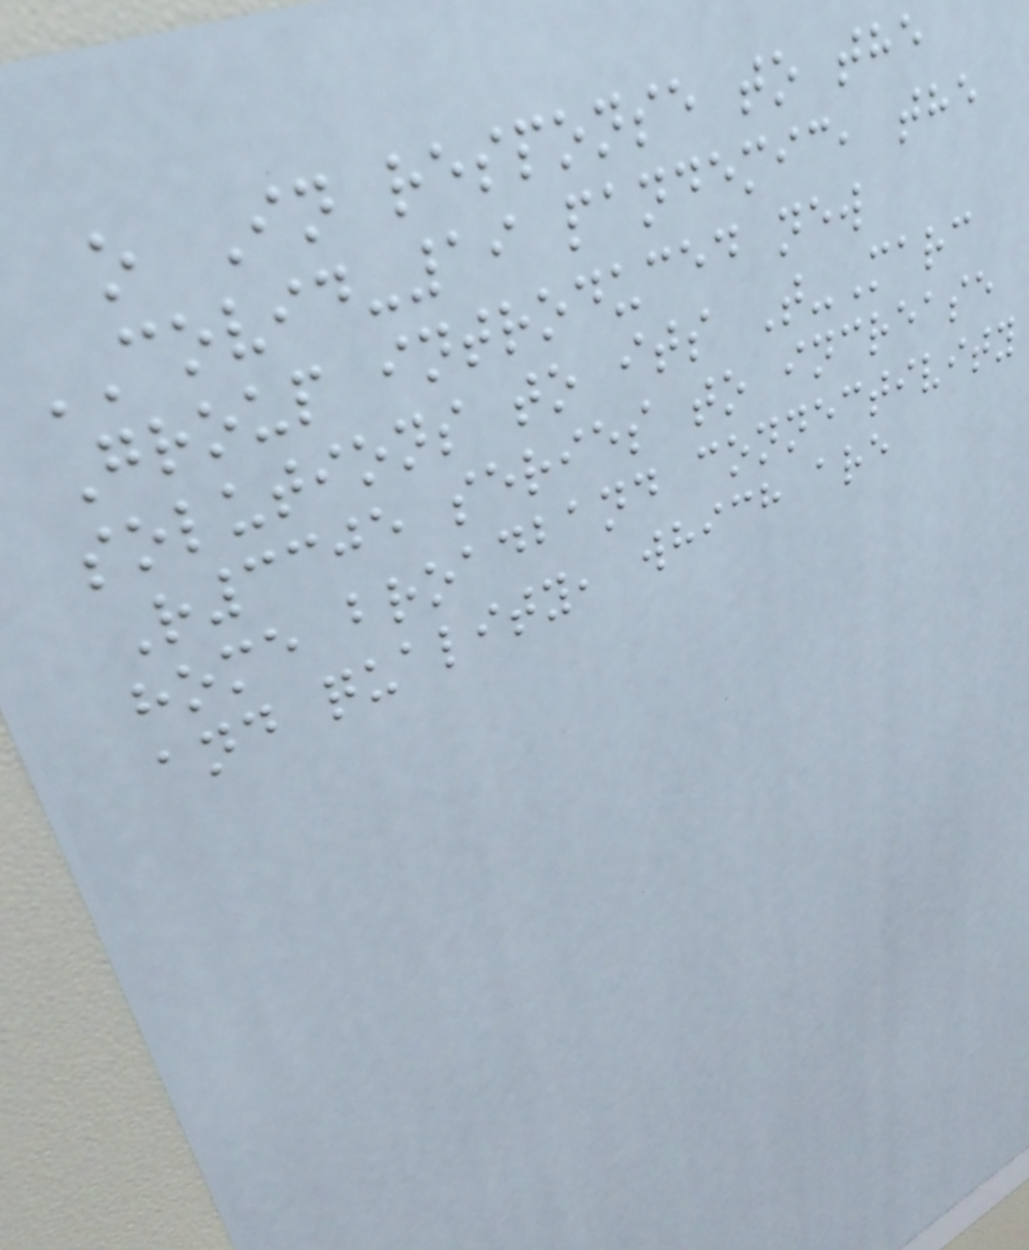o In response to the
COVID-19 pandemic, the
Group introduced new
solutions to its T-Marc
R3305 series to increase
home broadband connectivity
and quality, which are
